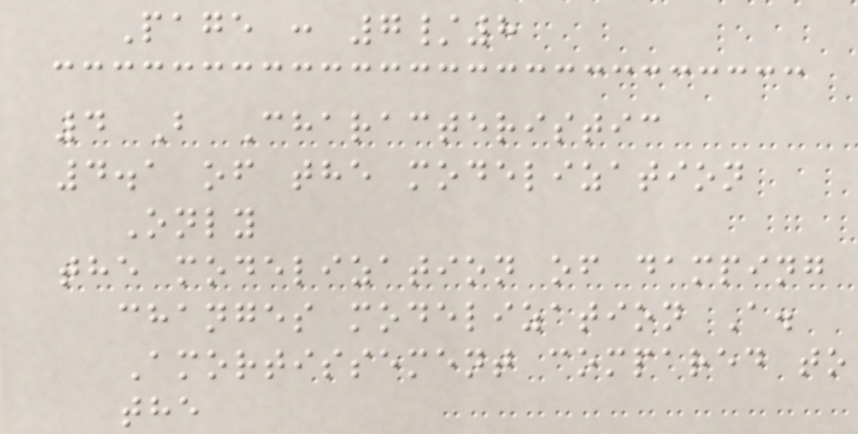Page : 7/8
4 B Characteristic
4.1 of the modelization
Only
the modelization of damping
changes modelization A.
Amortissement compared to
the
